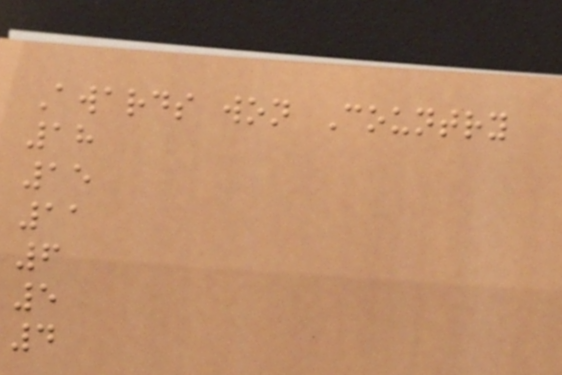Awards won Country
18
15
11
6
5
4
